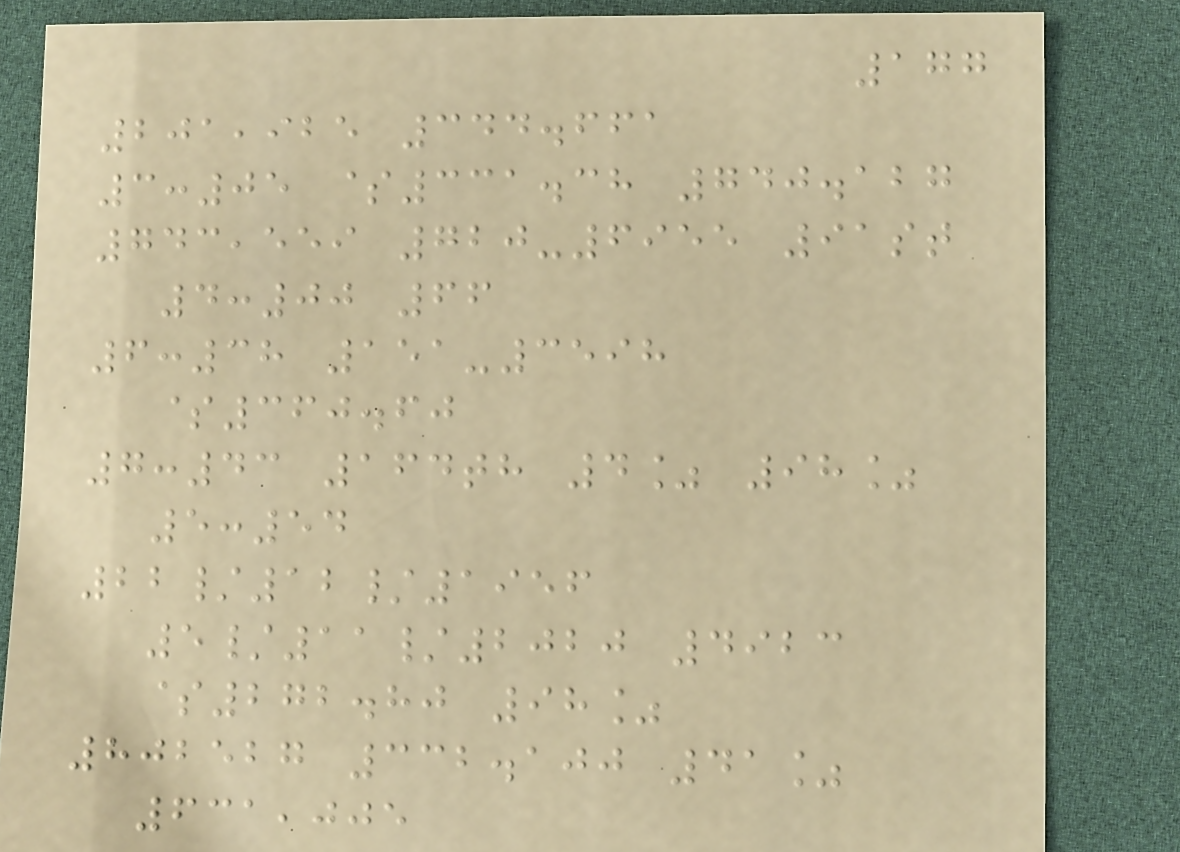177
201,925 344.661
3:05 $331.38 740.127
743,559 720-6955 91st
4:00 66
6:38 151-3598
$360.60
7:43 164th 4% 98%
5:54
22/12/1956
5/11/2020 4923
$272.80 98%
802527 332.100 41%
631,005
